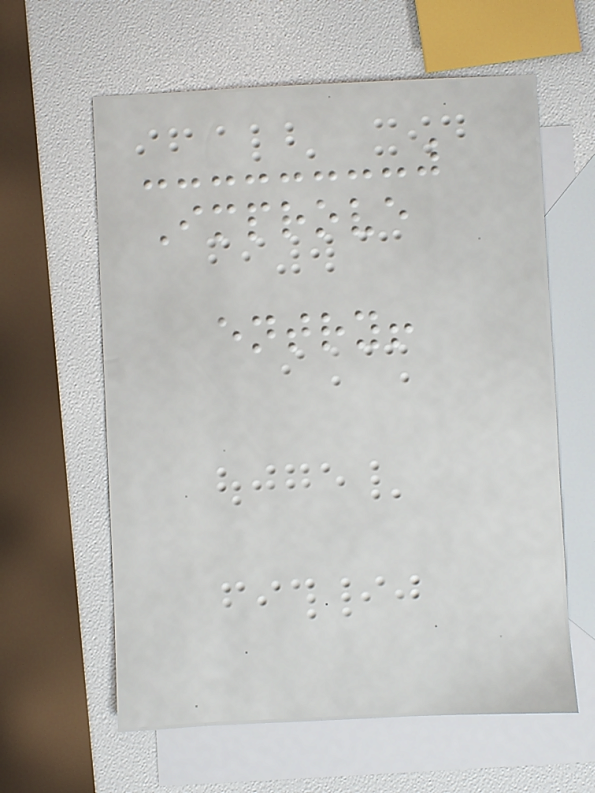Improve
entry!
